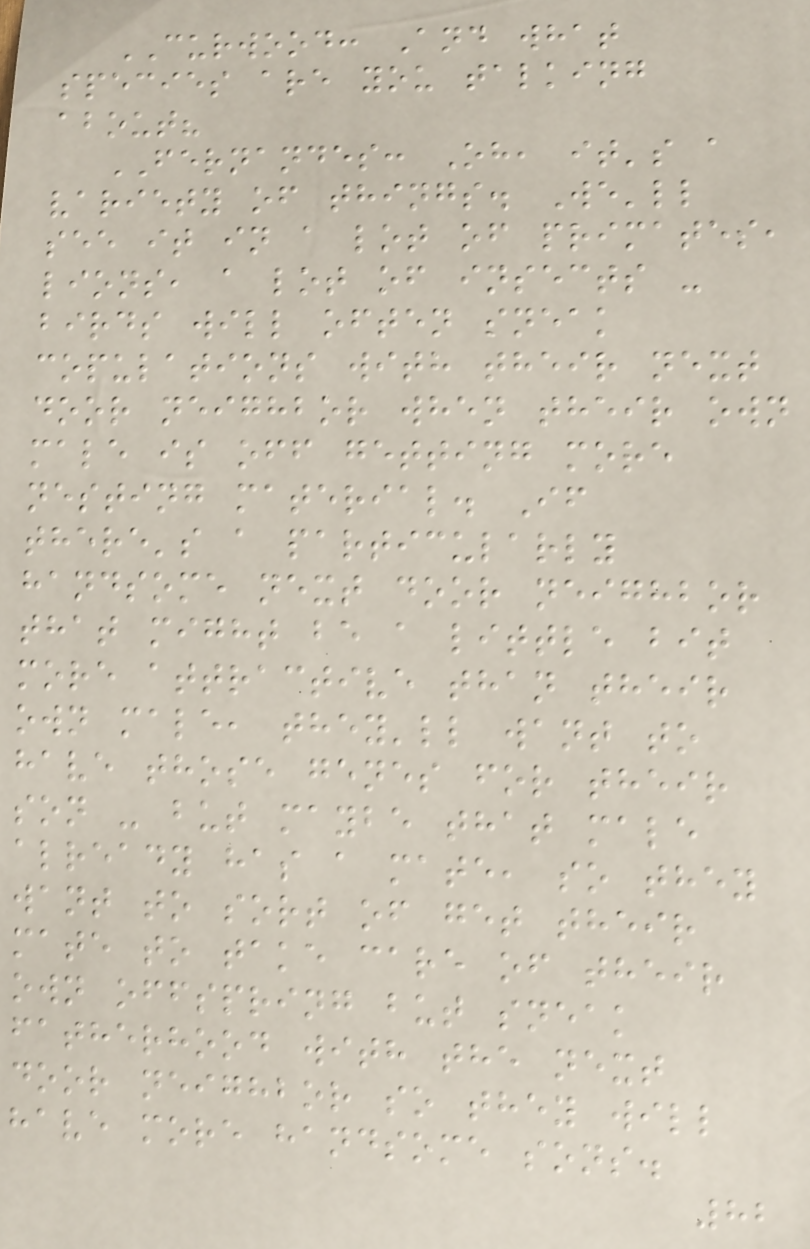CURWOOD: And what
species are you talking
about?
FERNANDES: Oh, it's a
variety of things. We'll
see it in a lot of primates,
lions, a lot of insects -
birds will often sneak
copulations with their next
door neighbor when their own
male is off getting more
nesting material. If
there's a particularly
handsome next door neighbor
that might be a little bit
more attractive than their
own male, they'll want to
have those genes for their
son - but maybe that male
already has a mate, so they
want to sort of get their
mate to take care of their
own offspring but sneak
fatherhood with the next
door neighbor so they will
have more handsome sons.
82
